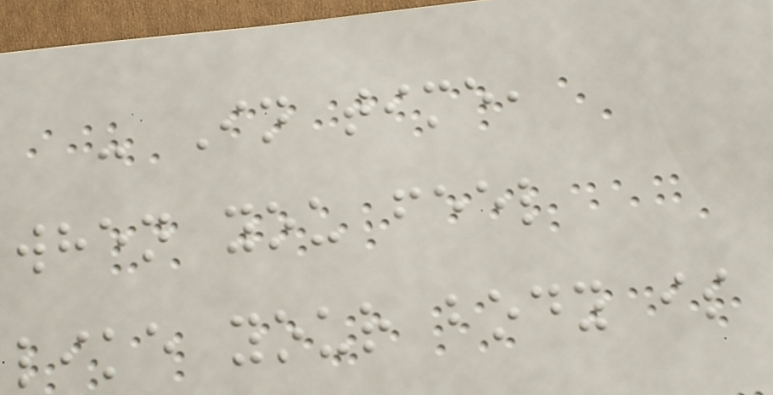- In time,
when you feel
like your body is
